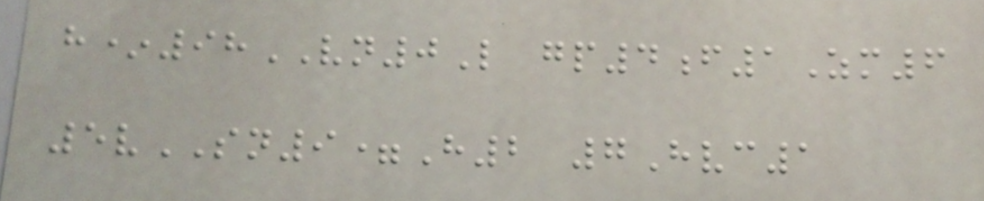h*98VN0L gp4f1Zm6
5vSN9=H2 7Hvc1
